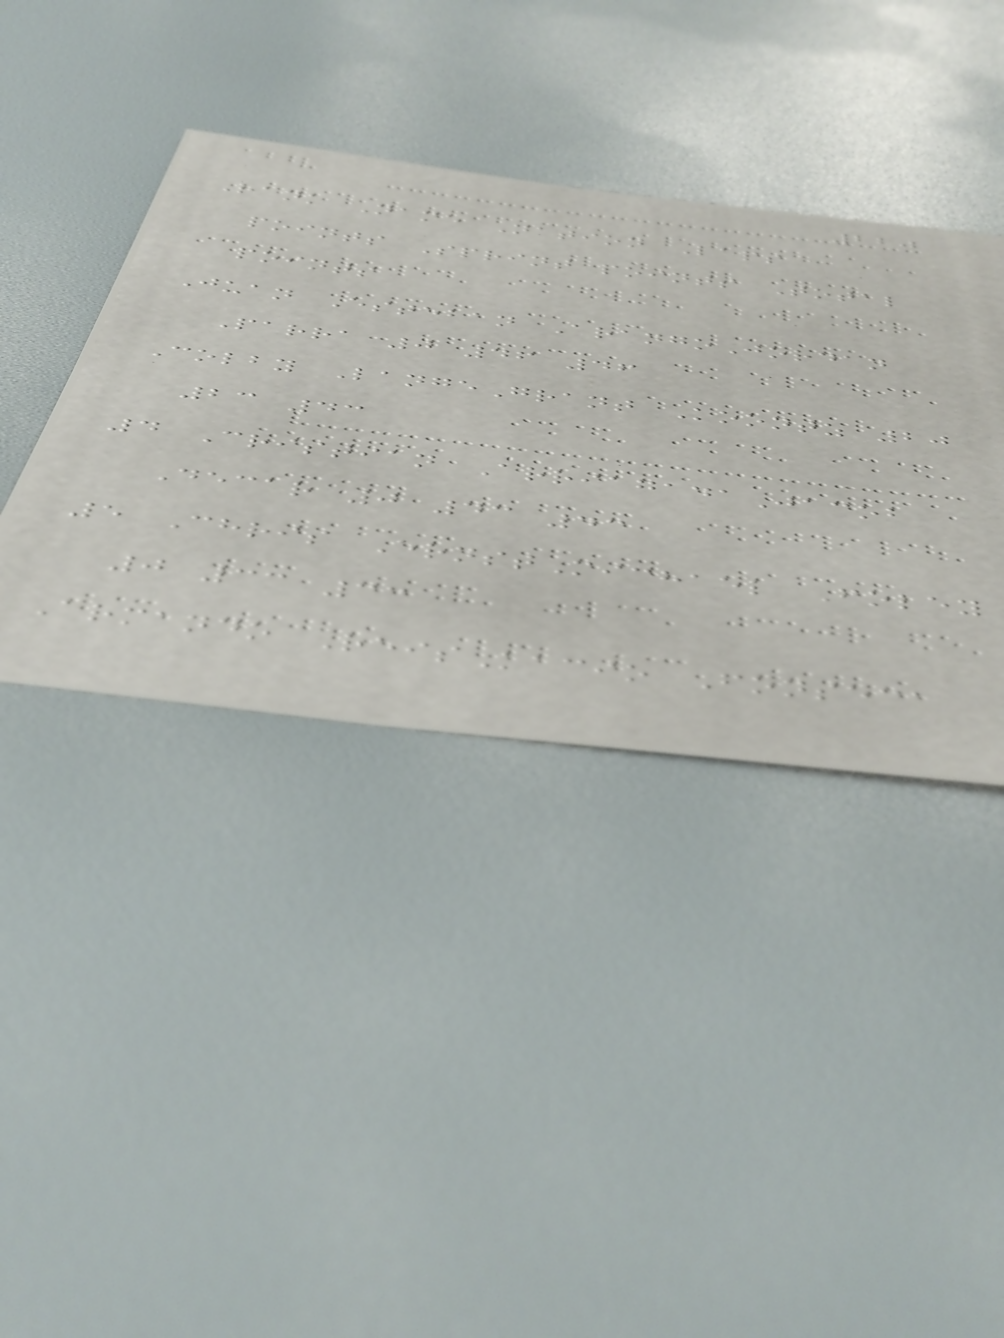220
Rank Name Nation Laps
points Sprint points Total
points
Juan Esteban ArangoJordan
Parra 0 46 46
Colby LangeGrant Koontz 20
23 43
4 Cristian ArriagadaJacob
Decar 0 43 43
5 Chris ErnstMichael Foley
0 33 33
Armando ReisKacio Fonseca
